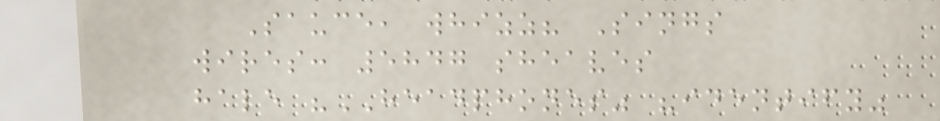Sauce, whizz? Sings
wires: 5847 sheaves
hale "HEADPHONES" "identify"
